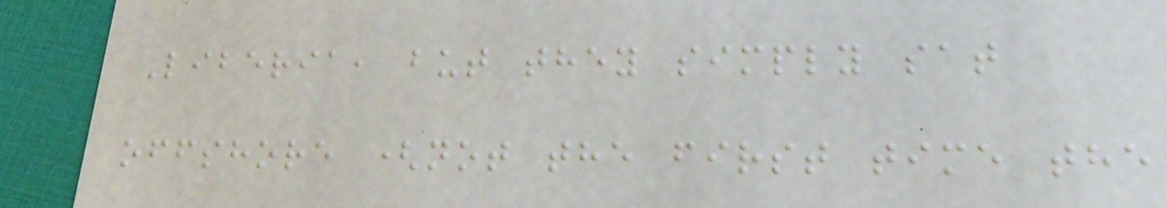Liberia, but they simply sat
offshore (not the first time the
